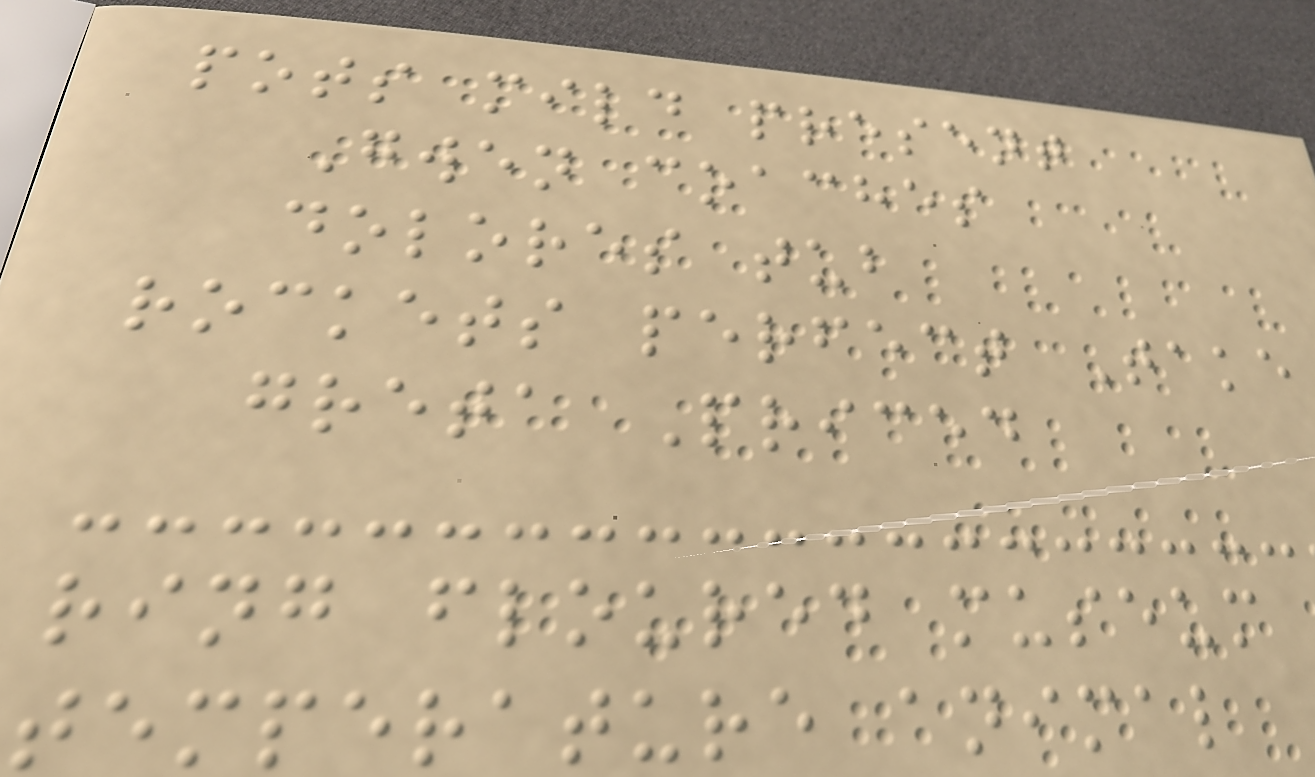pots mild present
Gwen coaches
dolores tub
rockets perfect Take
greta Priced
ring floured museum
temperature animal
